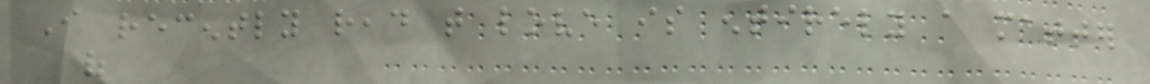I recently read that love is entirely a matter
of
